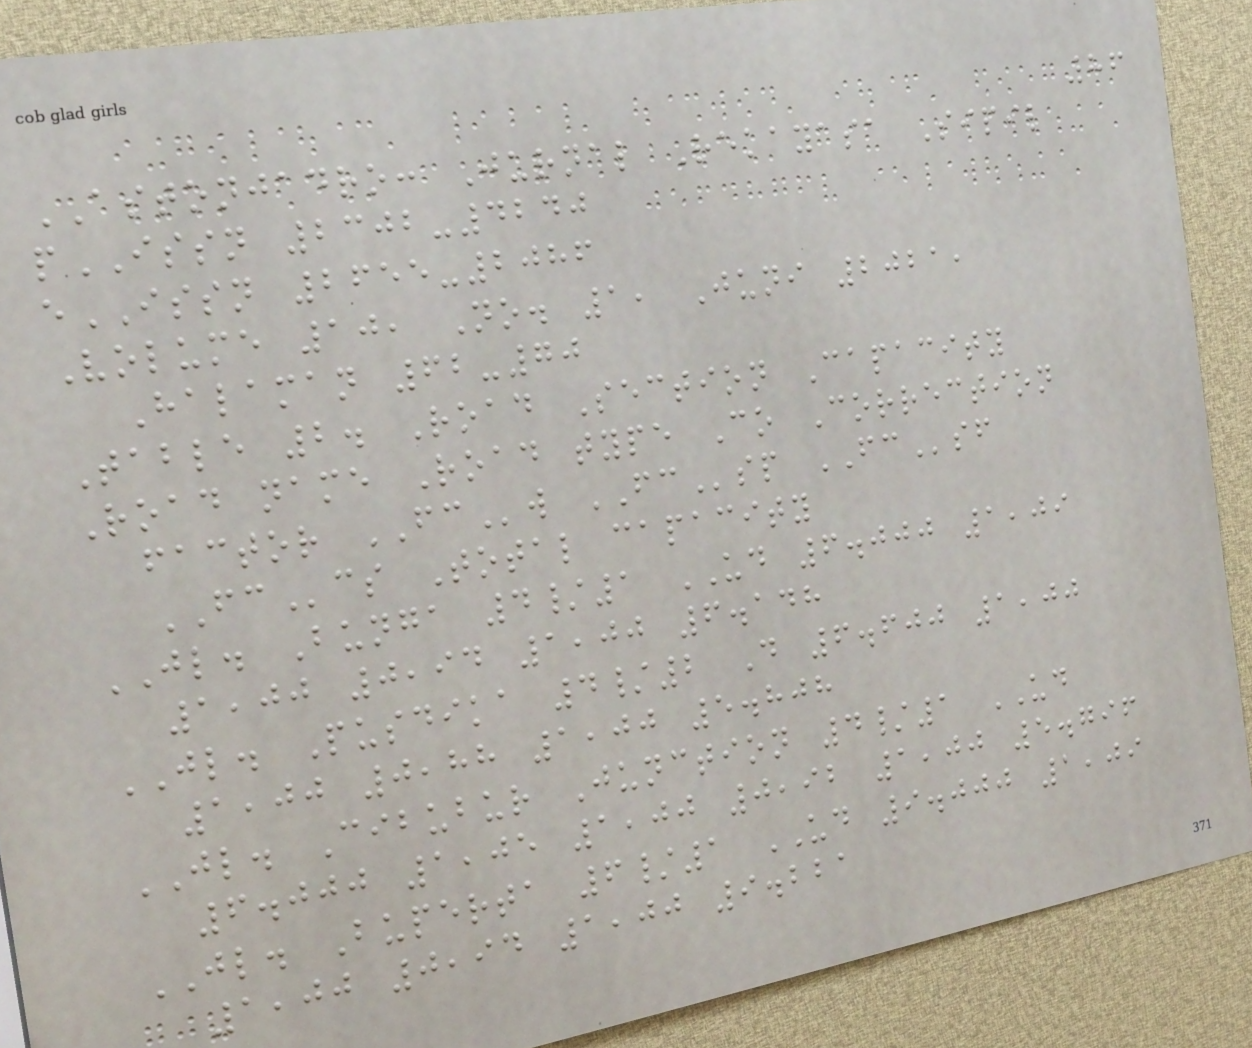86
ASTONJADRO: Jurnal Rekayasa Sipil
pISSN 2302-4240
eISSN 2655-2086
Volume 10, No. 1, Juni 2021,
Halaman 62-70
Table 2. Road Section Capacity
Road name Road type Co Correction
factor FCw FCsp FCsf
FCcs Total capacity
JL. Bunga 4/1 UD 6.000 1,09
1,00 0,94 1,00 6.148
JL. Pusdika 4/2 D 6.600 1,00
1,00 0,88 1,00 5.808
JL. Cibubur Junction 4/1 UD
6.000 1,05 1,00 0,92 1,00 5.796
JL. Buperta 6/1 UD 9.000 1,09
1,00 0,94 1,00 9.221
